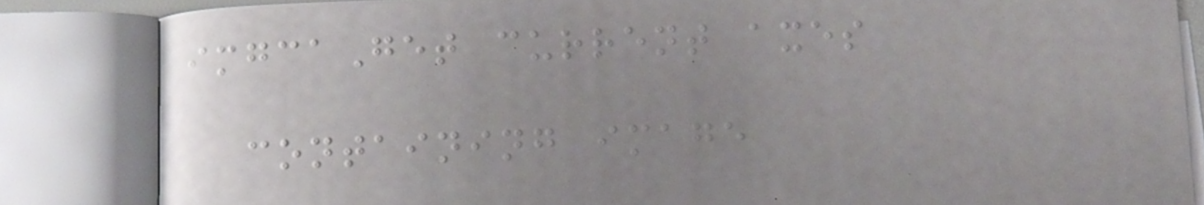imgcaGet current axes
containing image
